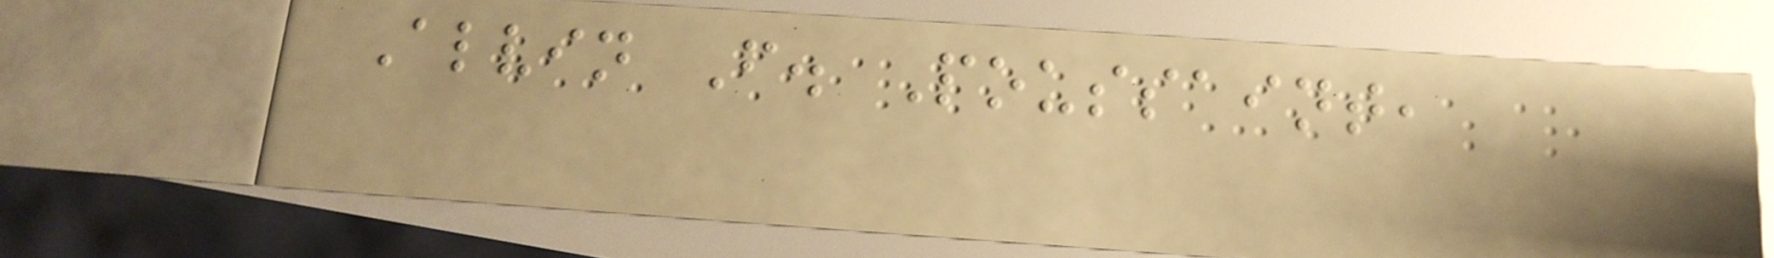Alvin F. Poussaint,
